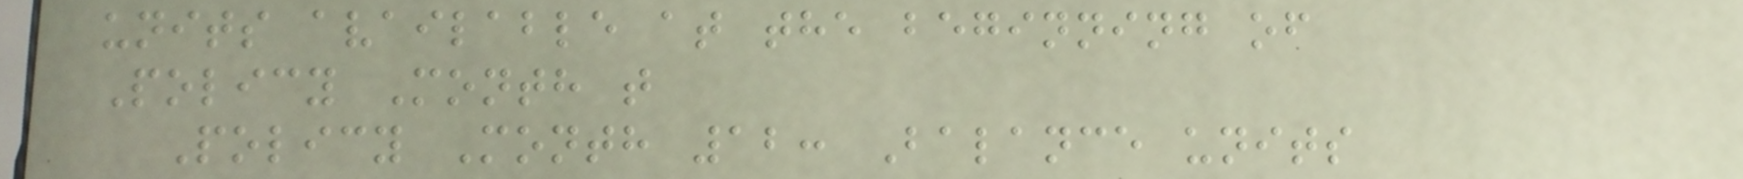units available at the beginning of
Policy Month t
Policy Month 12: Balance units
